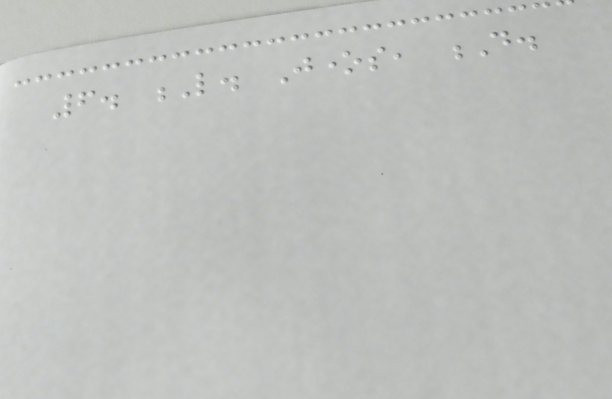6. L. Jones, D.
